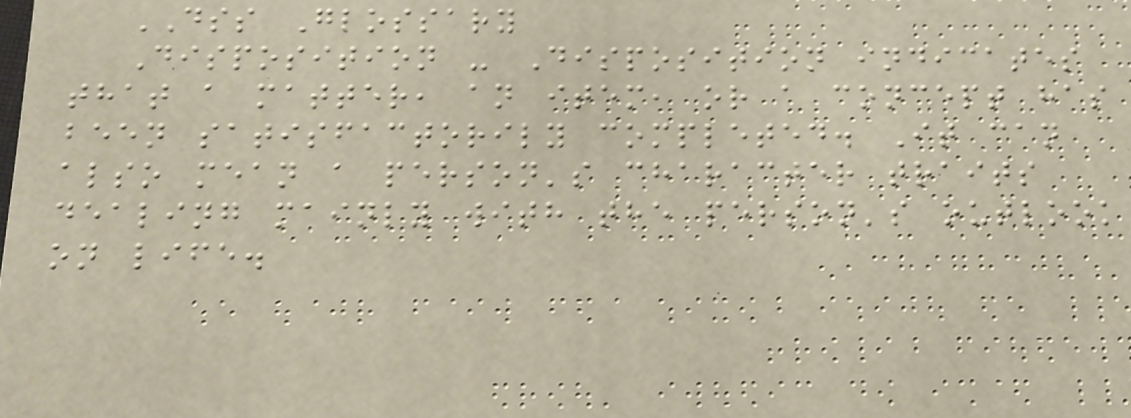DSS Glossary
Disposition - Disposition indicates
that a matter, an item, or a concept has
been satisfactorily completed. It can
also mean a person's character traits
dealing mainly with the person's outlook
on life.
